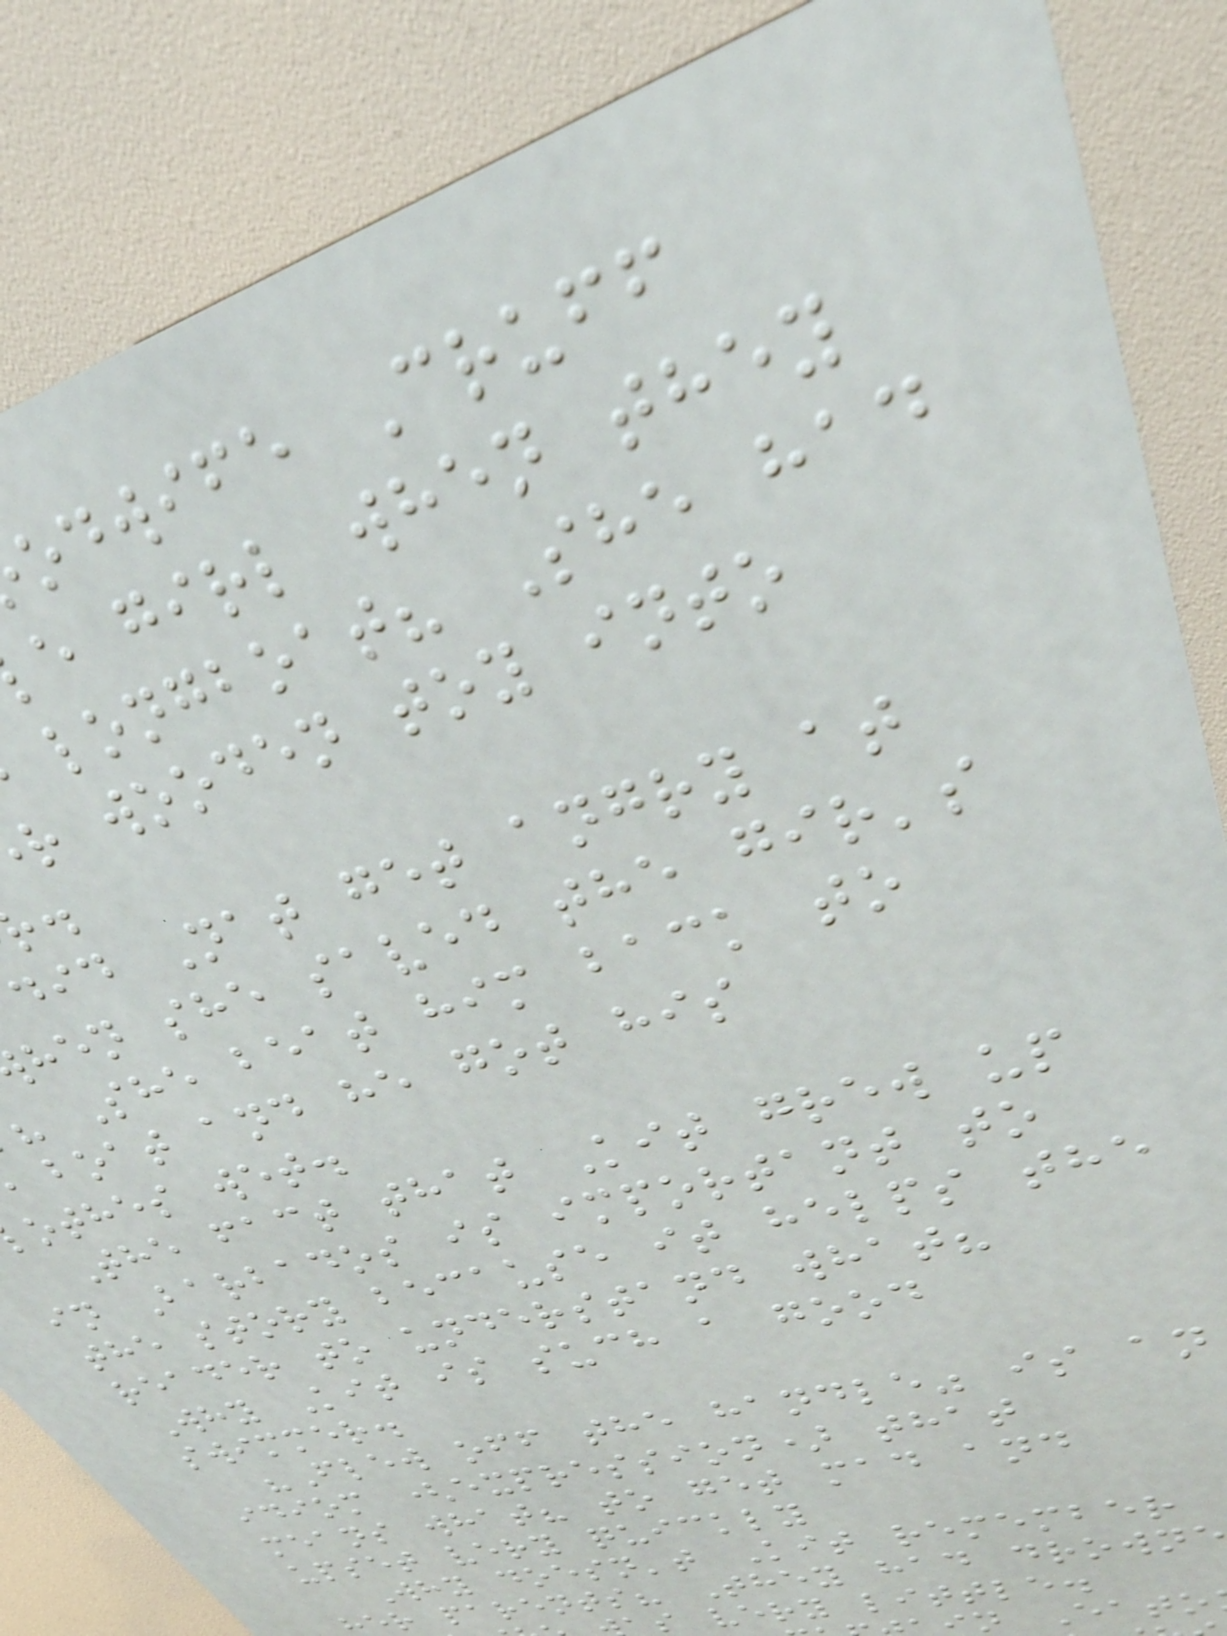odwife Cruff
e girl when they
longboat? She had
r wooden toy into
did Nat get angry at
hen she saved the gir's
She beat him back to
boat and he got his
othes wet.
The fact that Kit grew up
in Barbados is important to
the story because it helps the
reader to understand what?
Why Kit is such a good
swimmer.
"Flew off the handle" is an
idiom (expression) that
means what? to get mad and
upset very quickly
Why doesn't Kit remember
er parents? They had drown
s very little.
n Eato
